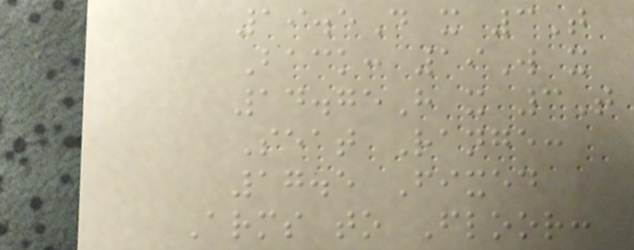19.5D x 3T
Back: 19W x
14.75H x 3T
Seat Range:
17.5 Fixed
Arms to Floor:
